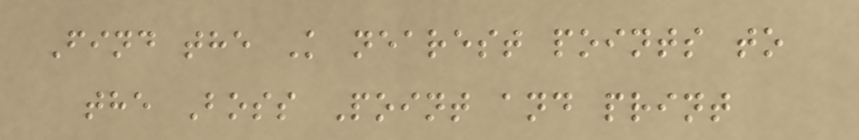Find the K nearest points to
the Boss Point and print
